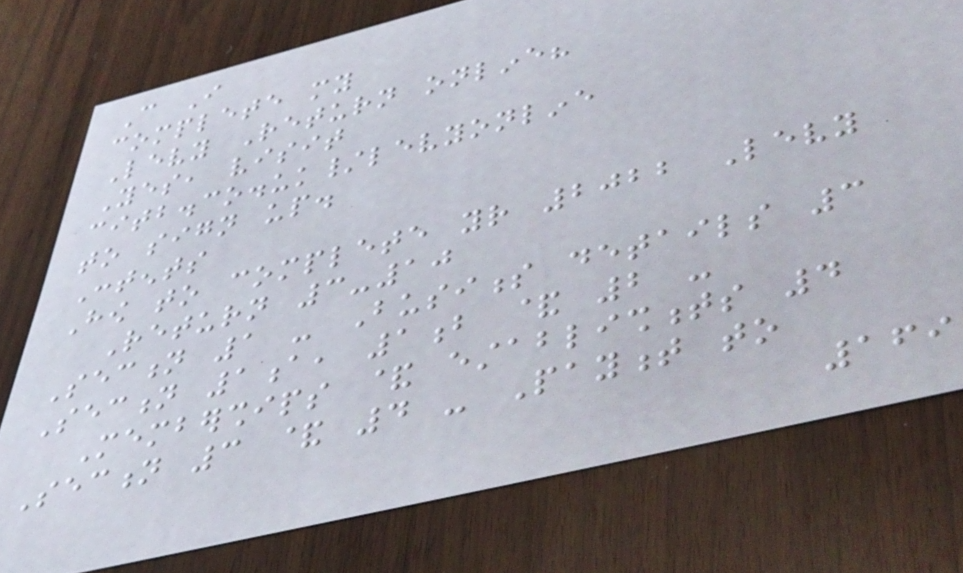Can I
complete my
Levy Return online?
Yes, visit
citb.co.uk/levyonline
to sign up.
Contents
How to complete your 2022 Levy
Return 3-10
Section 1 - Business details 3
Section 1a, 1b & 2 -
Memberships & establishments 4
Section 3 & 4 - Payment to
169
